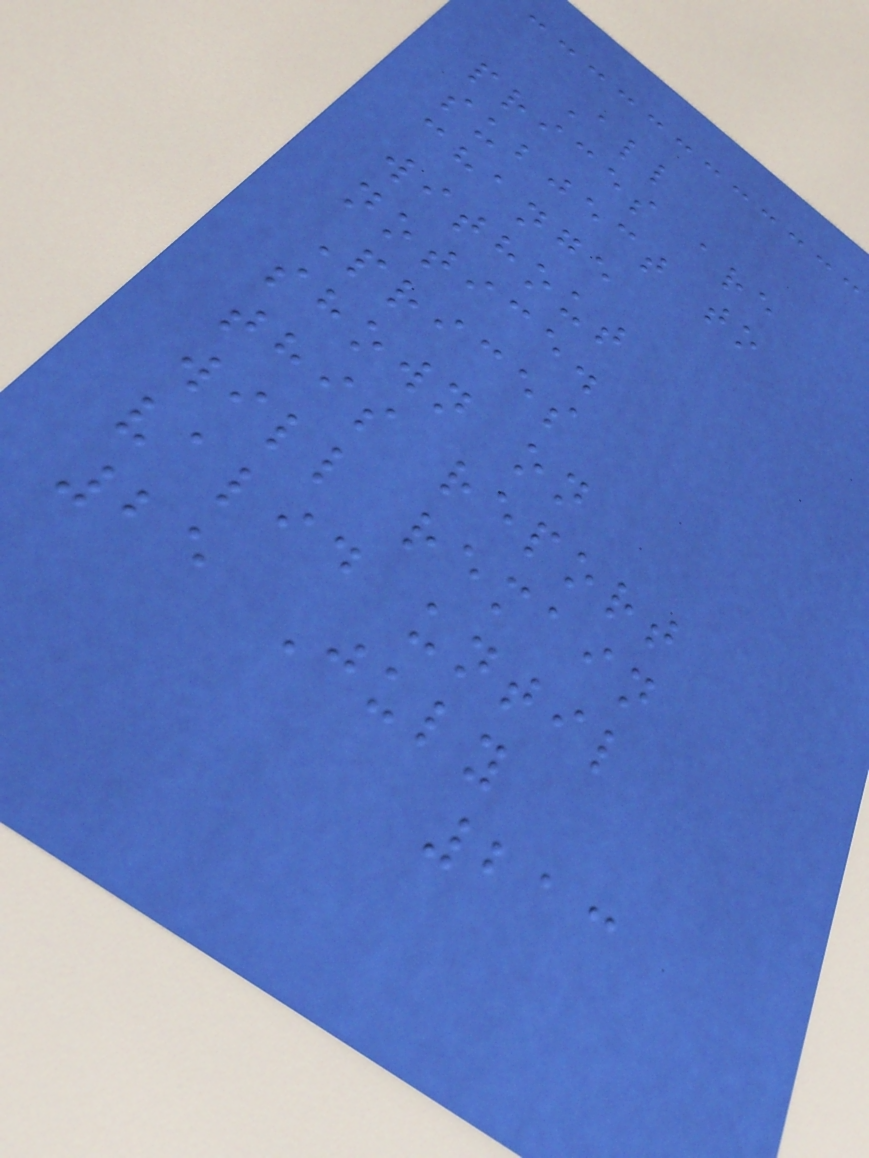All
prices are
subject to
change
without
notice.
Prices
shown on
this report
will remain
valid until
25 July
213
